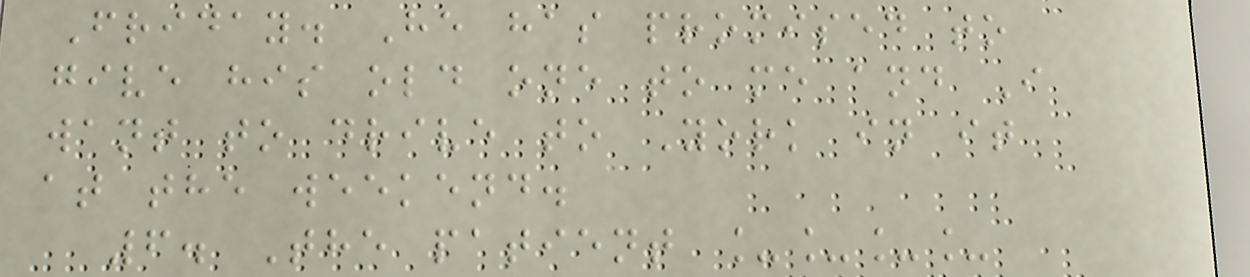Friday. He has promised to
give his old one to me and I
want to drive to York in it
at the weekend.
6. The patient ____
